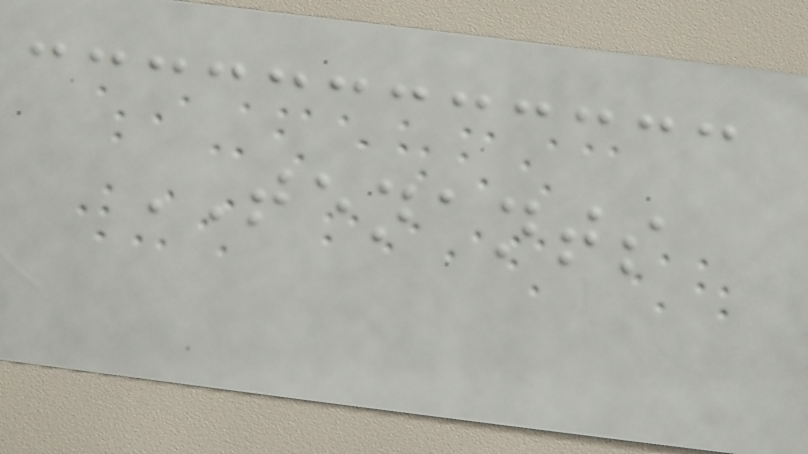TENANTS
